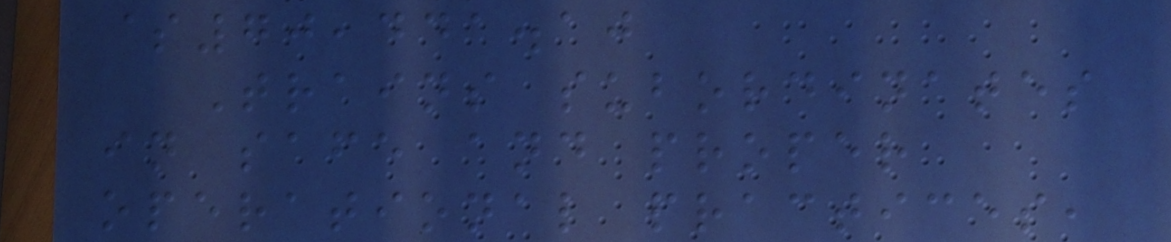$70,441.10
Trains subordinates
in safe and proper
operational practices,
